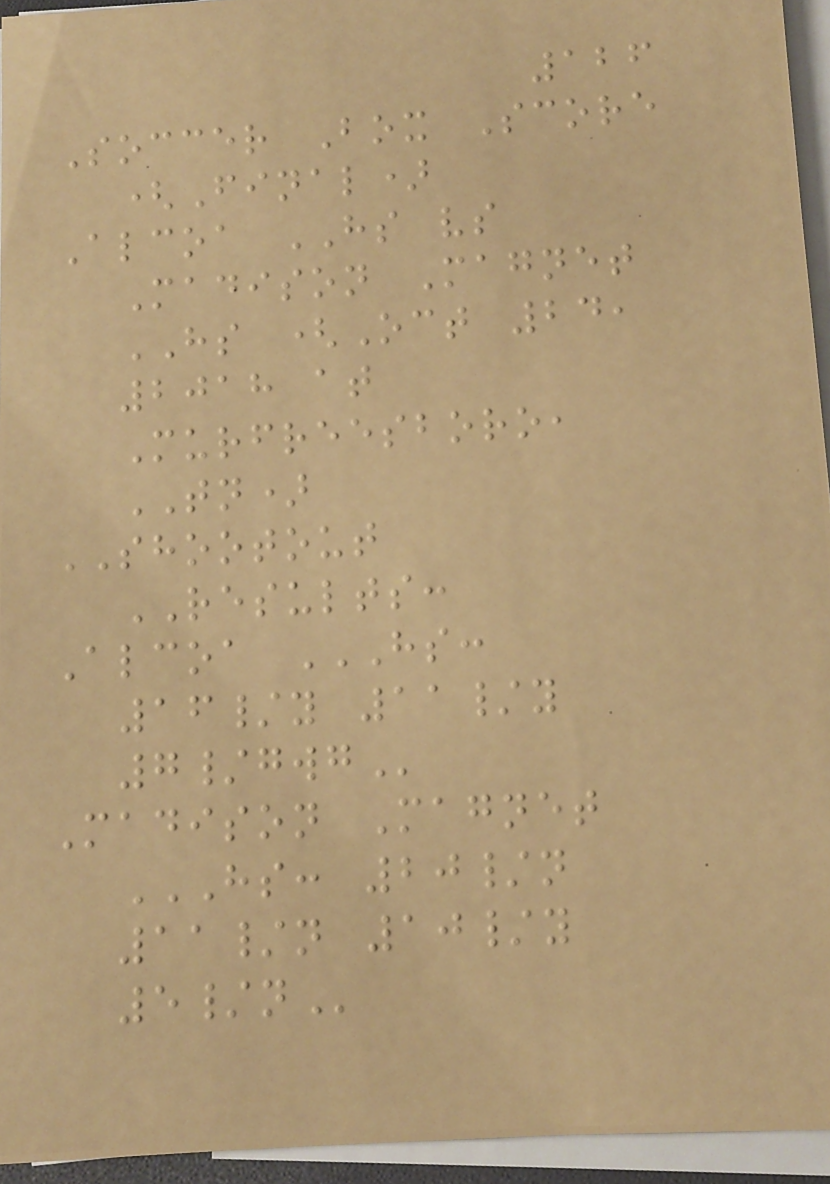126
Soccer Box Score
(Final)
Alcoa HS vs
Madison Magnet
HS (Oct 24,
2018 at
Murfreesboro,
TN)
SHOOTOUT
RESULTS:
Alcoa HS:
16/Y 11/Y
7/GWG
Madison Magnet
HS: 20/N
11/N 10/Y
5/N
